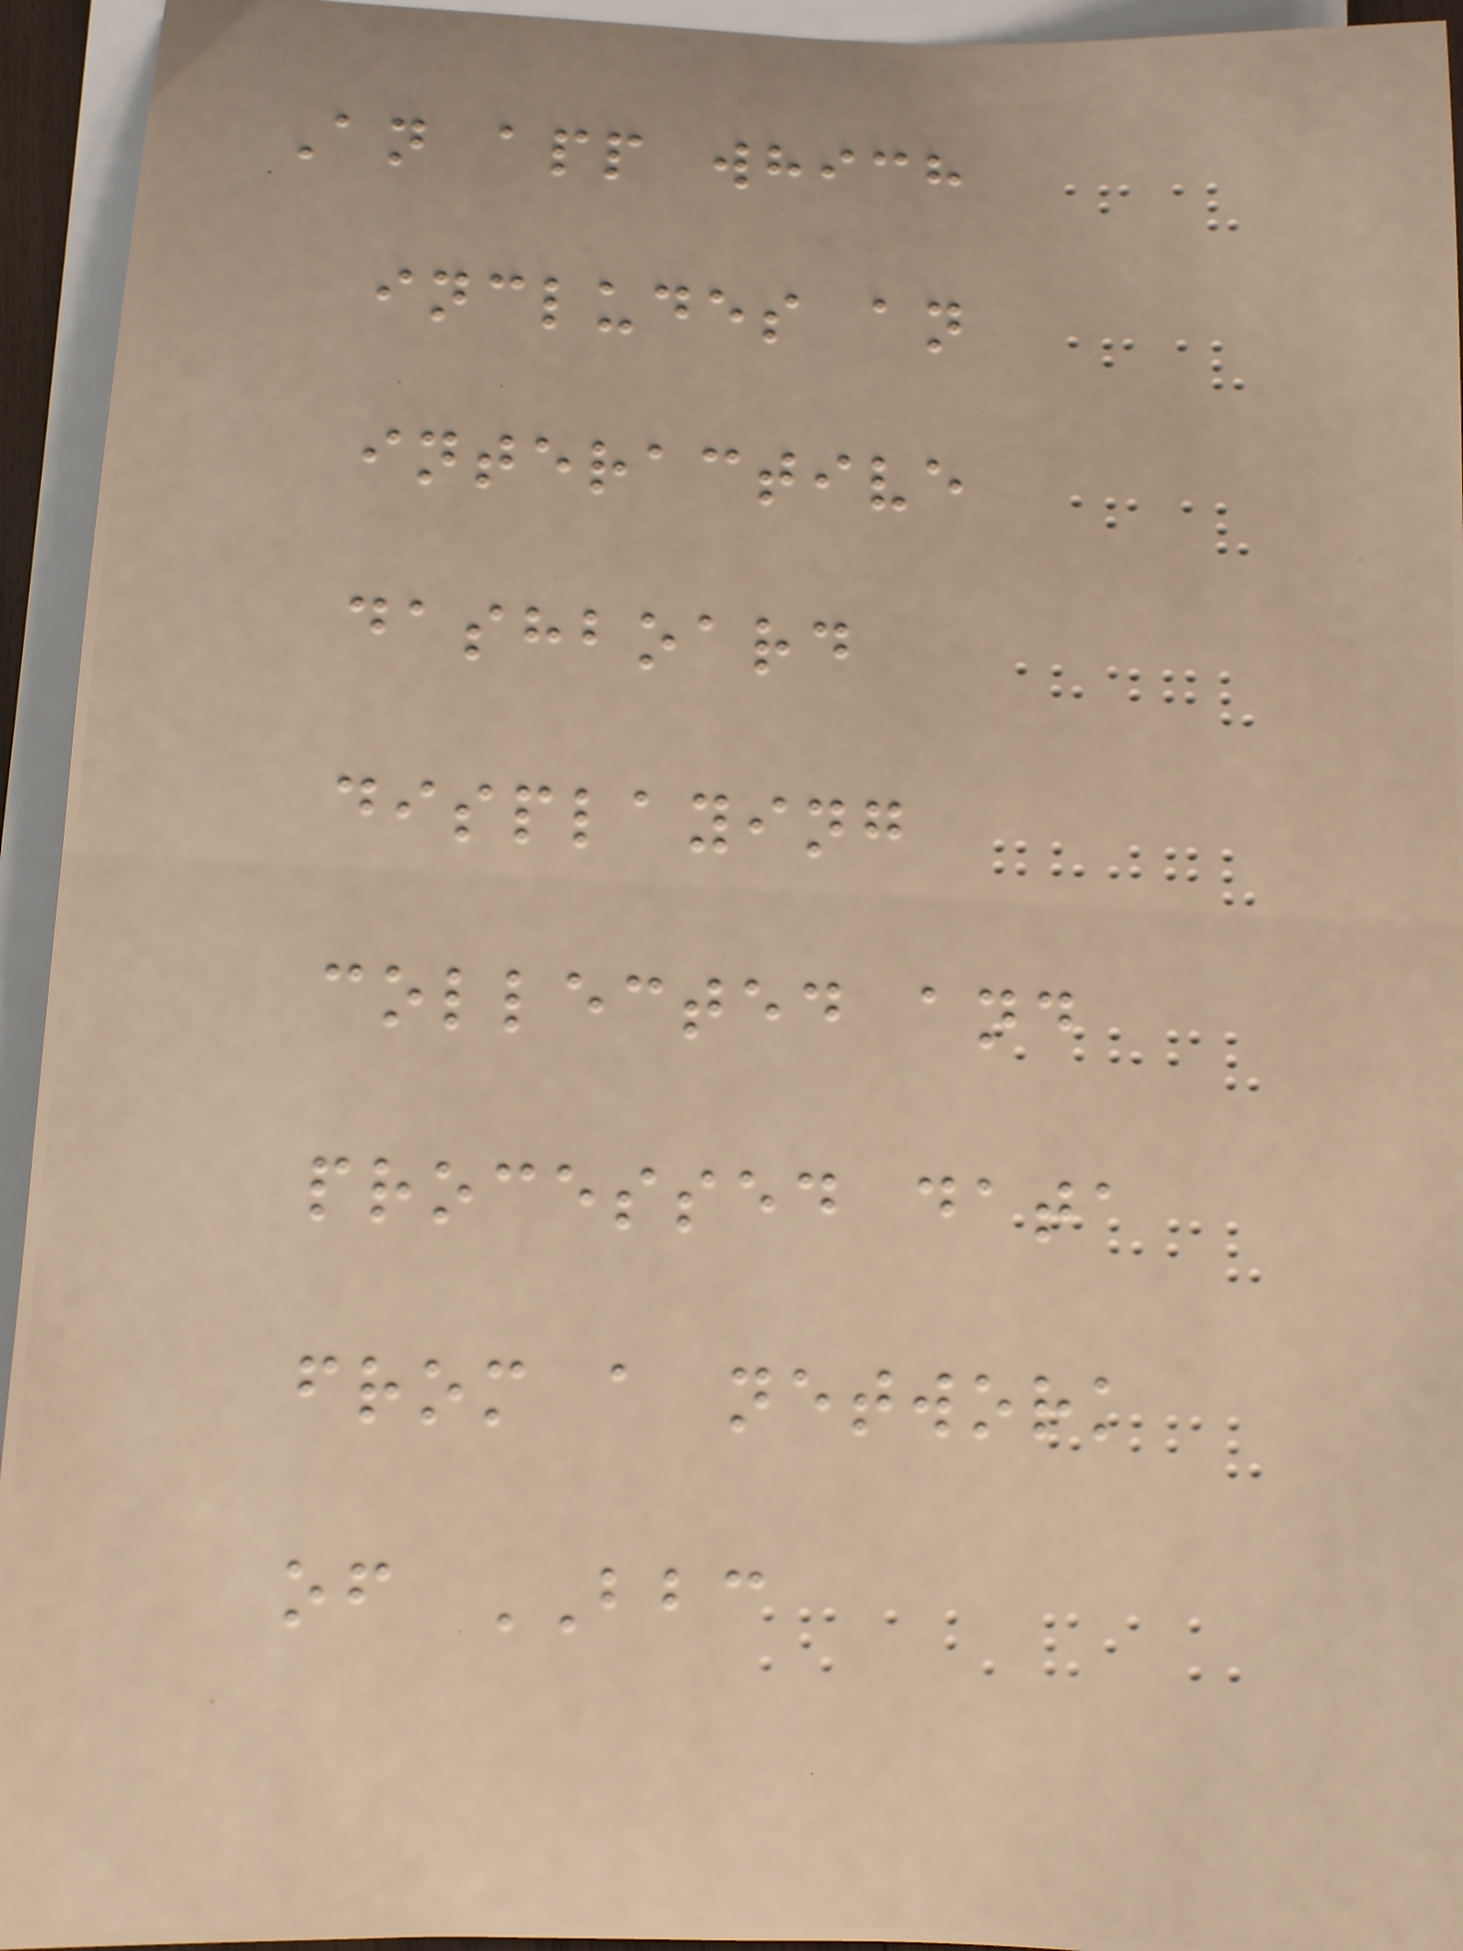An app which
includes an
interactive
dashboard
displaying
collected and
processed data
from a network
of BBC
